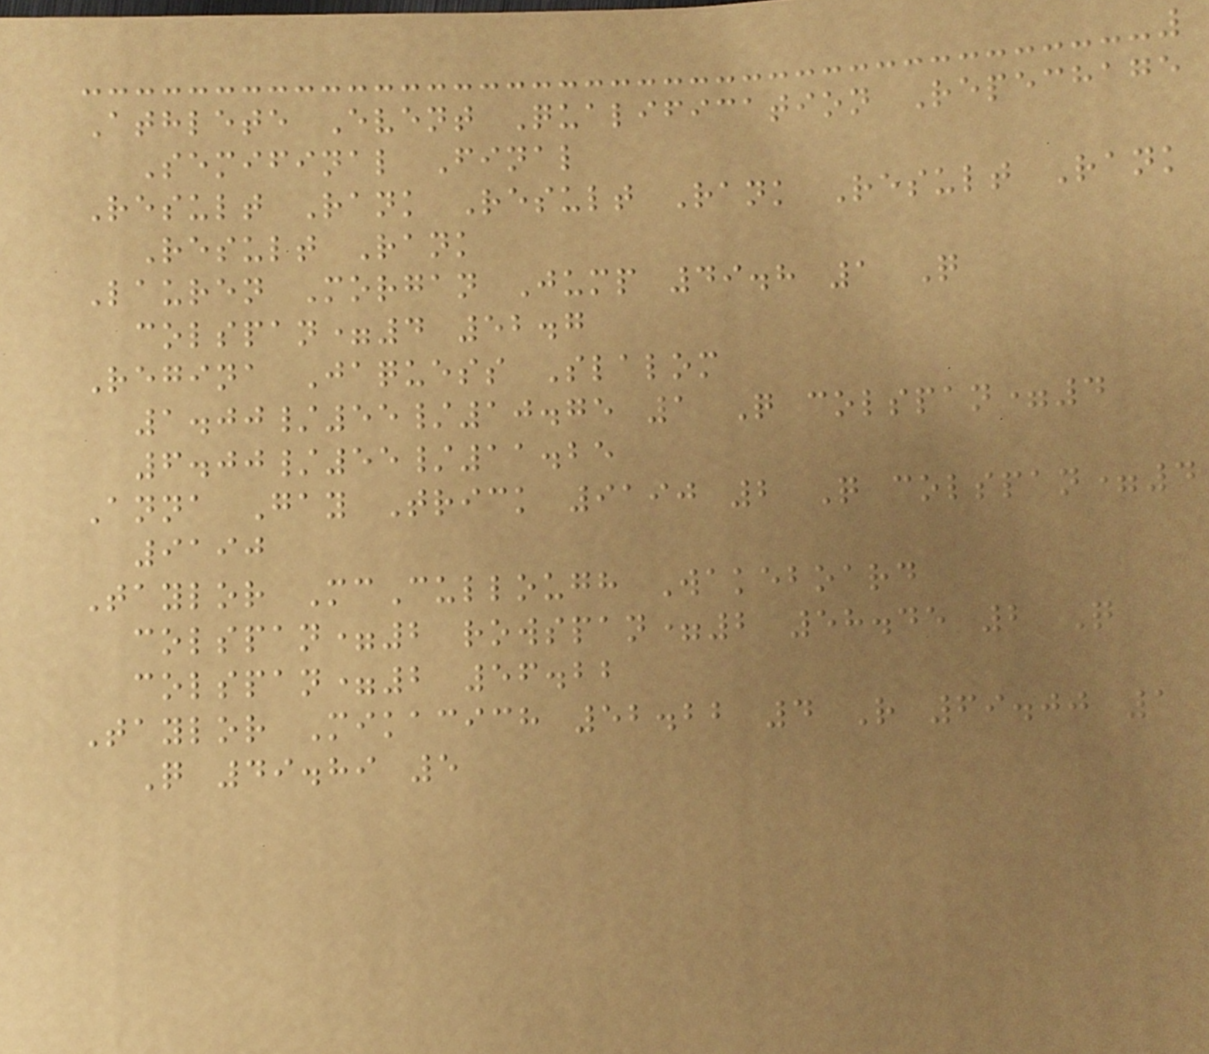Athlete Event Qualification Repechage
Semifinal Final
Result Rank Result Rank Result Rank
Result Rank
Lauren Morgan Jump 49.8 1 Q
colspan=4 52.7
Regina Jaquess Slalom
1.00/55/10.75 1 Q colspan=4
6.00/55/11.25
Anna Gay Trick 9190 2 Q colspan=4
9190
Taylor McCullough Wakeboard
colspan=2 rowspan=2 58.45 2 Q
colspan=2 56.22
Taylor Mikacich 52.22 4 R 69.00 1
Q 49.89 5
